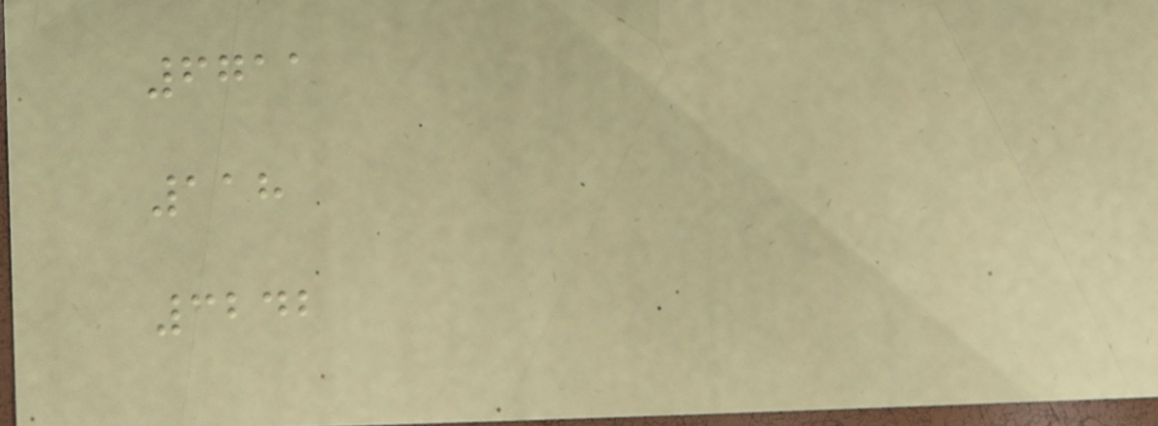6711
118
3242
